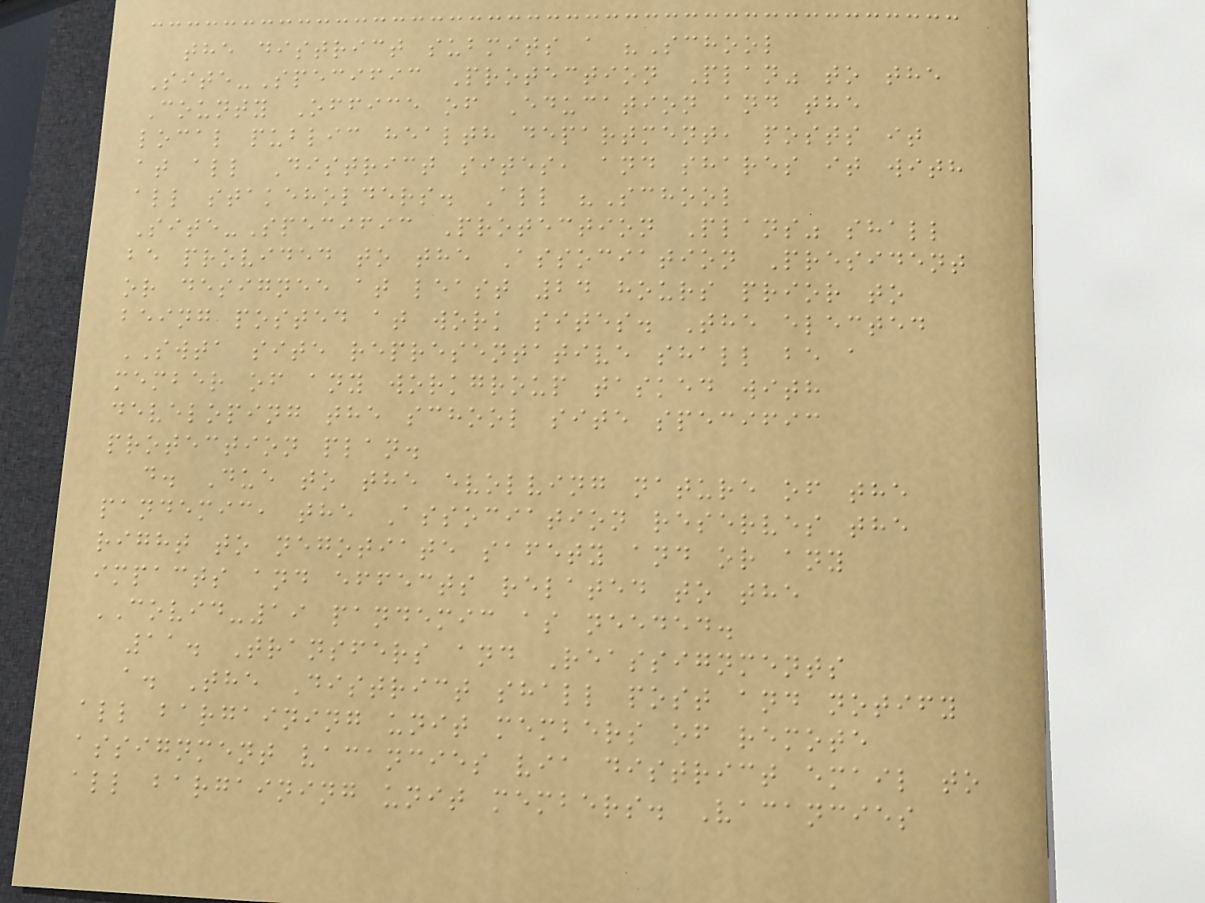the district submits a "School
Site-Specific Protection Plan" to the
County Office of Education and the
local public health department, posts it
at all District sites, and shares it with
all stakeholders. All "School
Site-Specific Protection Plans" shall
be provided to the Association President
or designee at least 24 hours prior to
being posted at work sites. The elected
SWTA site representative shall be a
member of any workgroup tasked with
developing the school site specific
protection plan.
d. Due to the evolving nature of the
pandemic, the Association reserves the
right to negotiate safety and or any
impacts and effects related to the
COVID-19 pandemic as needed.
11. Transfers and Reassignments
a. The District shall post and notify
all bargaining unit members of remote
assignment vacancies via district email to
all bargaining unit members. Vacancies
